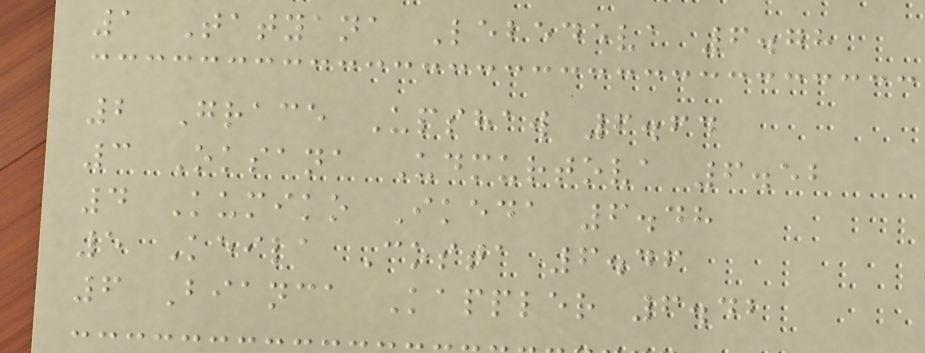1 Tatyana Lebedeva 6.78
2 Grace Upshaw 6.64
3 Oksana Udmurtova 6.52
4 Kumiko Ikeda 6.48
5 Keila Costa 6.46
6 Bianca Kappler 6.42
